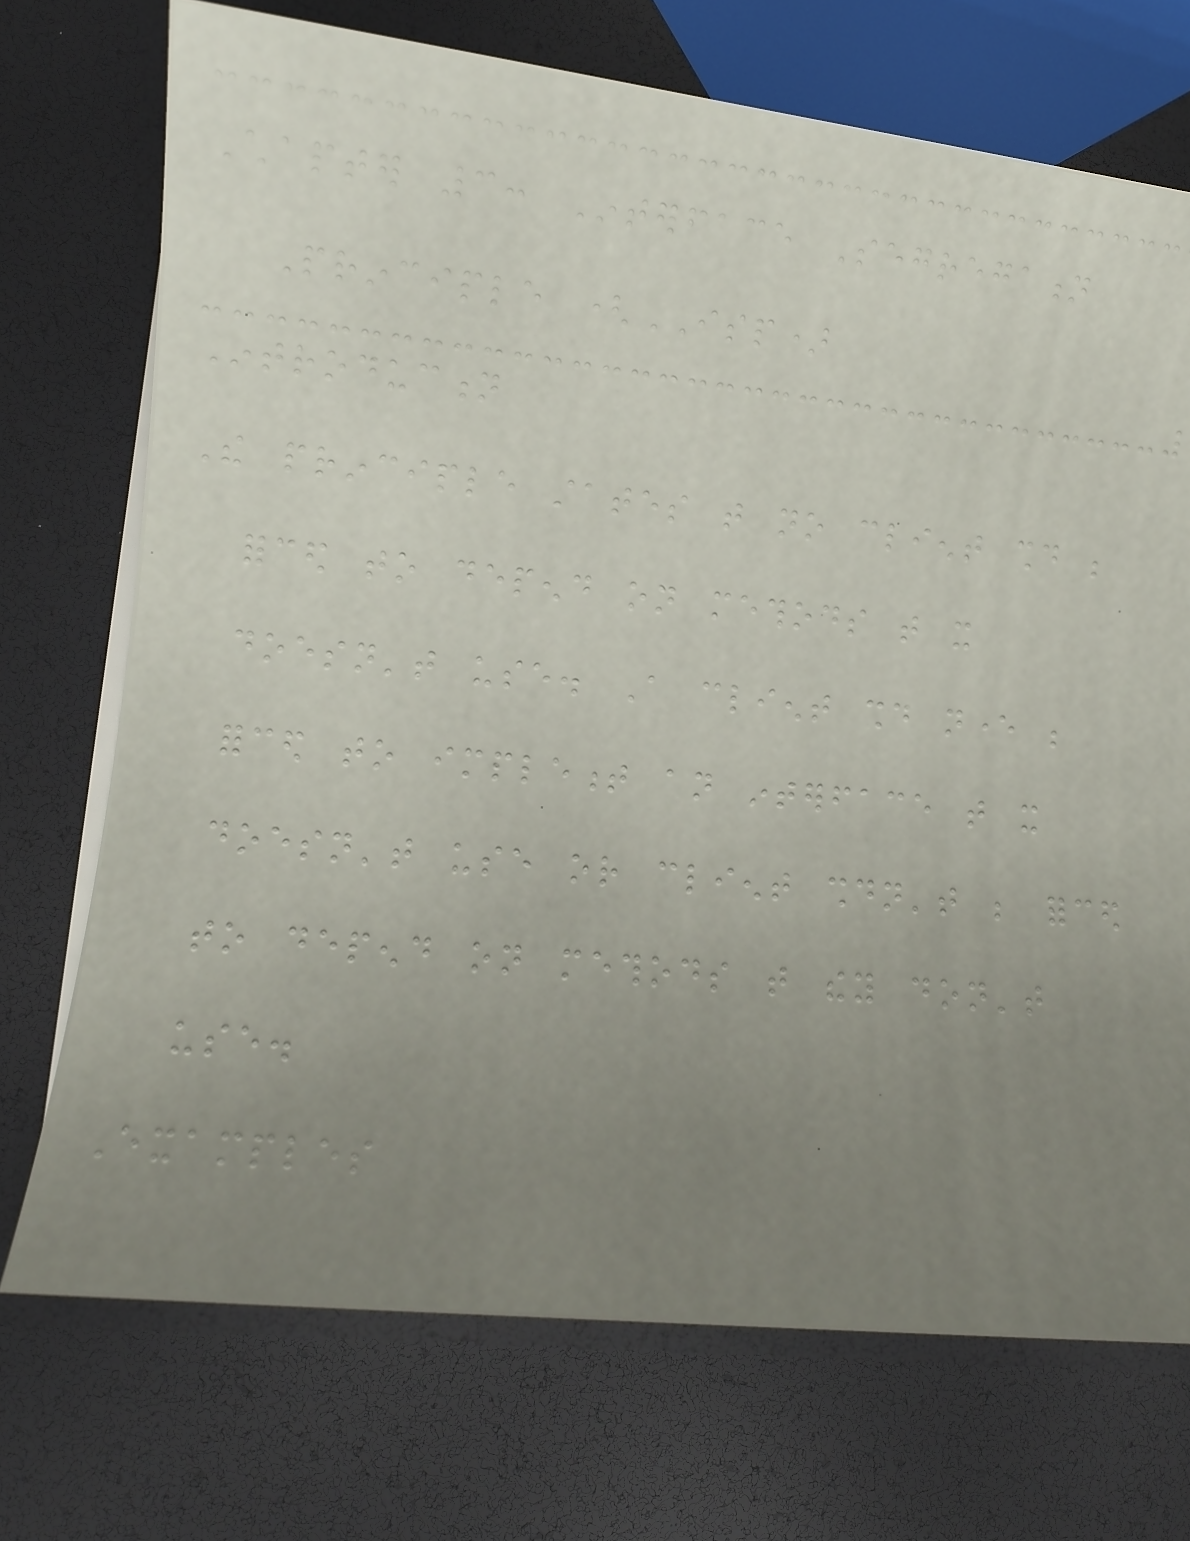Chapter 3: Interface Segregation
Principle (ISP)
Introduction
The principle states that no client should be
forced to depend on methods that it
doesn't use. A client should never be
forced to implement an interface that it
doesn't use or client shouldn't be forced
to depend on methods that they don't
use.
Examples
